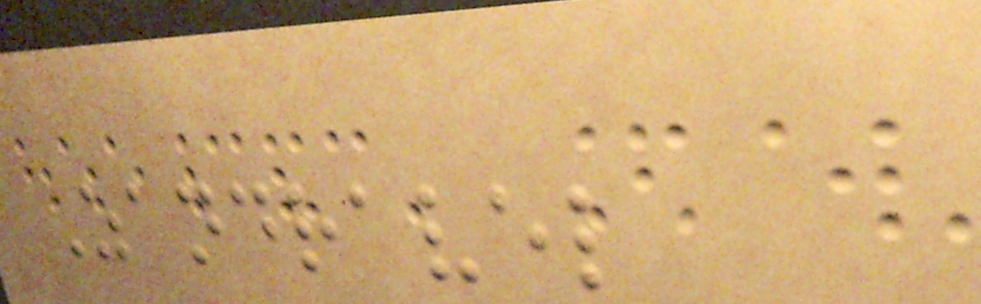Zandravel
